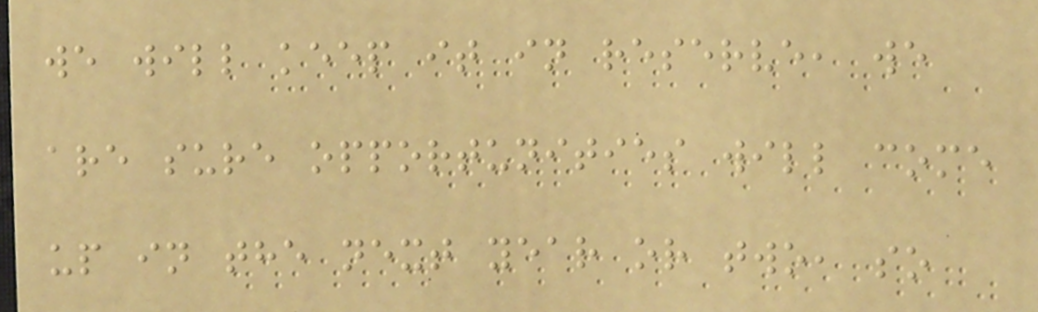we will keep it in reserve, we
are sure opportunities will come
up in the next year or two, so
